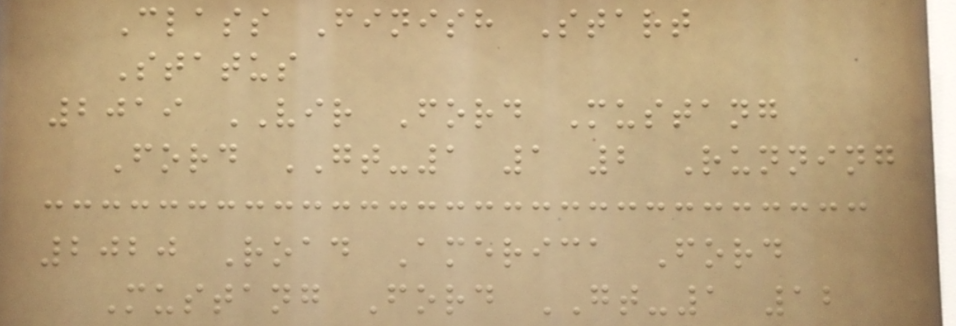Class Finish Start
Status
2019 VIR Ford Mustang
Ford GT-1 1 2 Running
2020 Road America Ford
Mustang Ford GT-1 12
